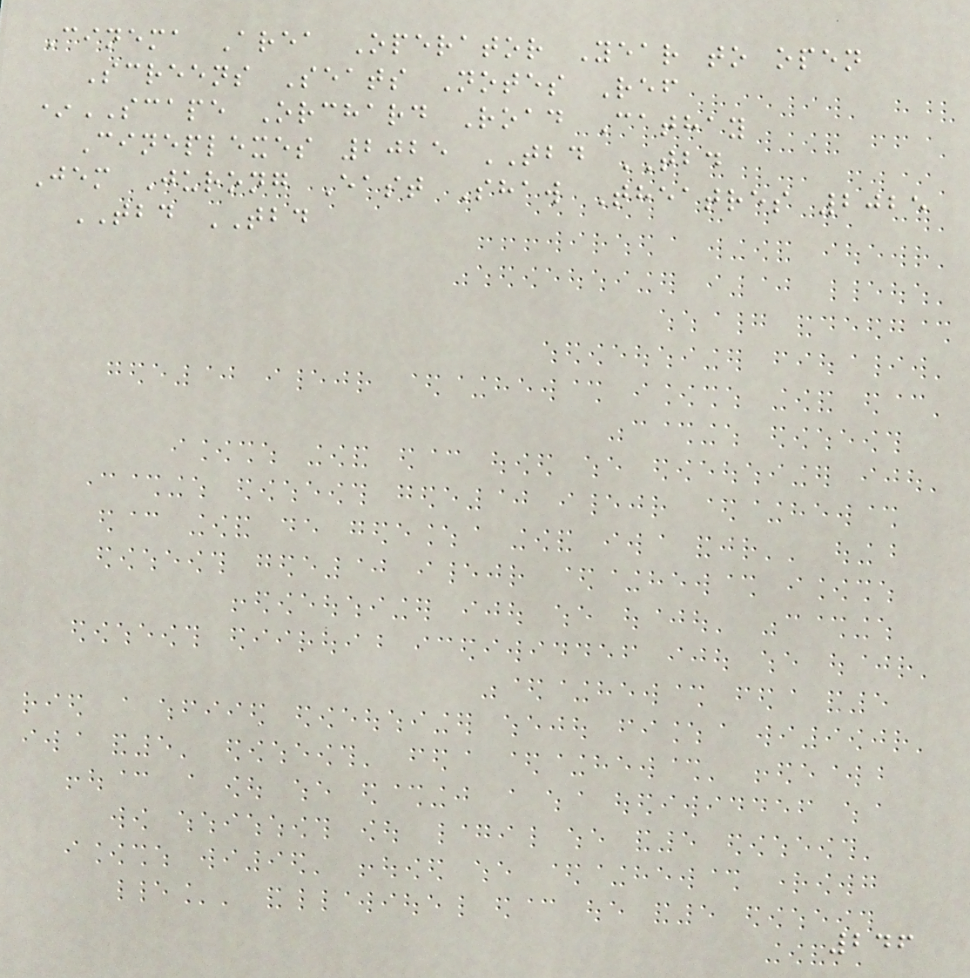Cinema Area Operator Year to open
Screens Seats Notes Ref
*SCAPE Orchard Road Cathay
Cineplexes 2025 TBD TBD
Jem Jurong East Shaw Theatres 2025
TBD TBD
246
